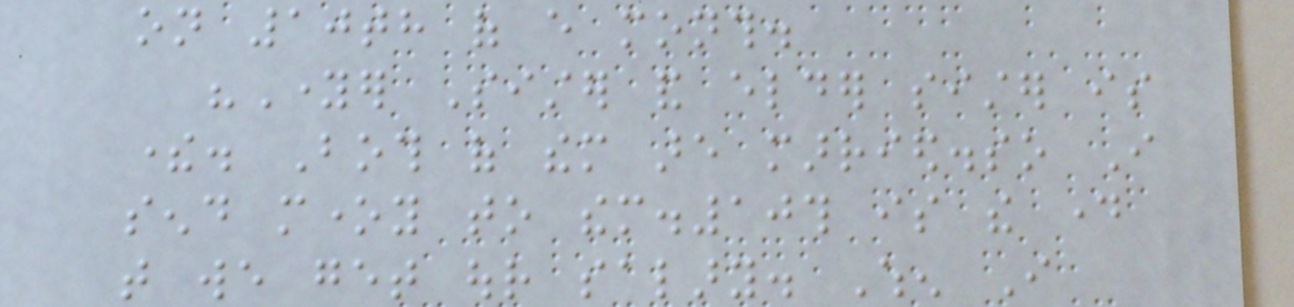on 10th of every month.
"Younger Sister and elder sister is
there. Both of them are married.so I
send money to them.10th is the day
that we get our salary. When I
